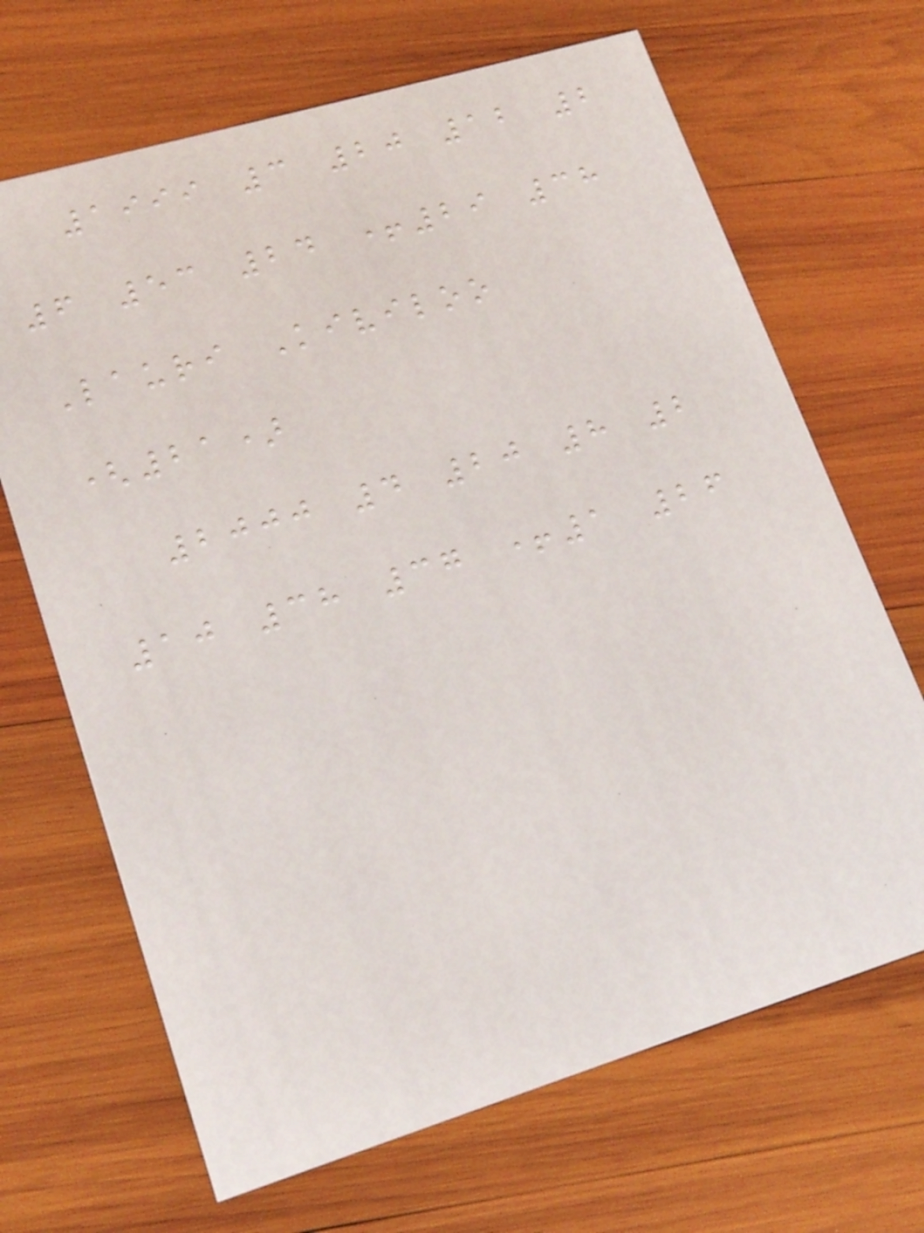1999 3 20 12 2
6 53 24 +29 38
Lauri Kiviloo
(21)
2000 4 20 8 2
10 38 37 +1 26
